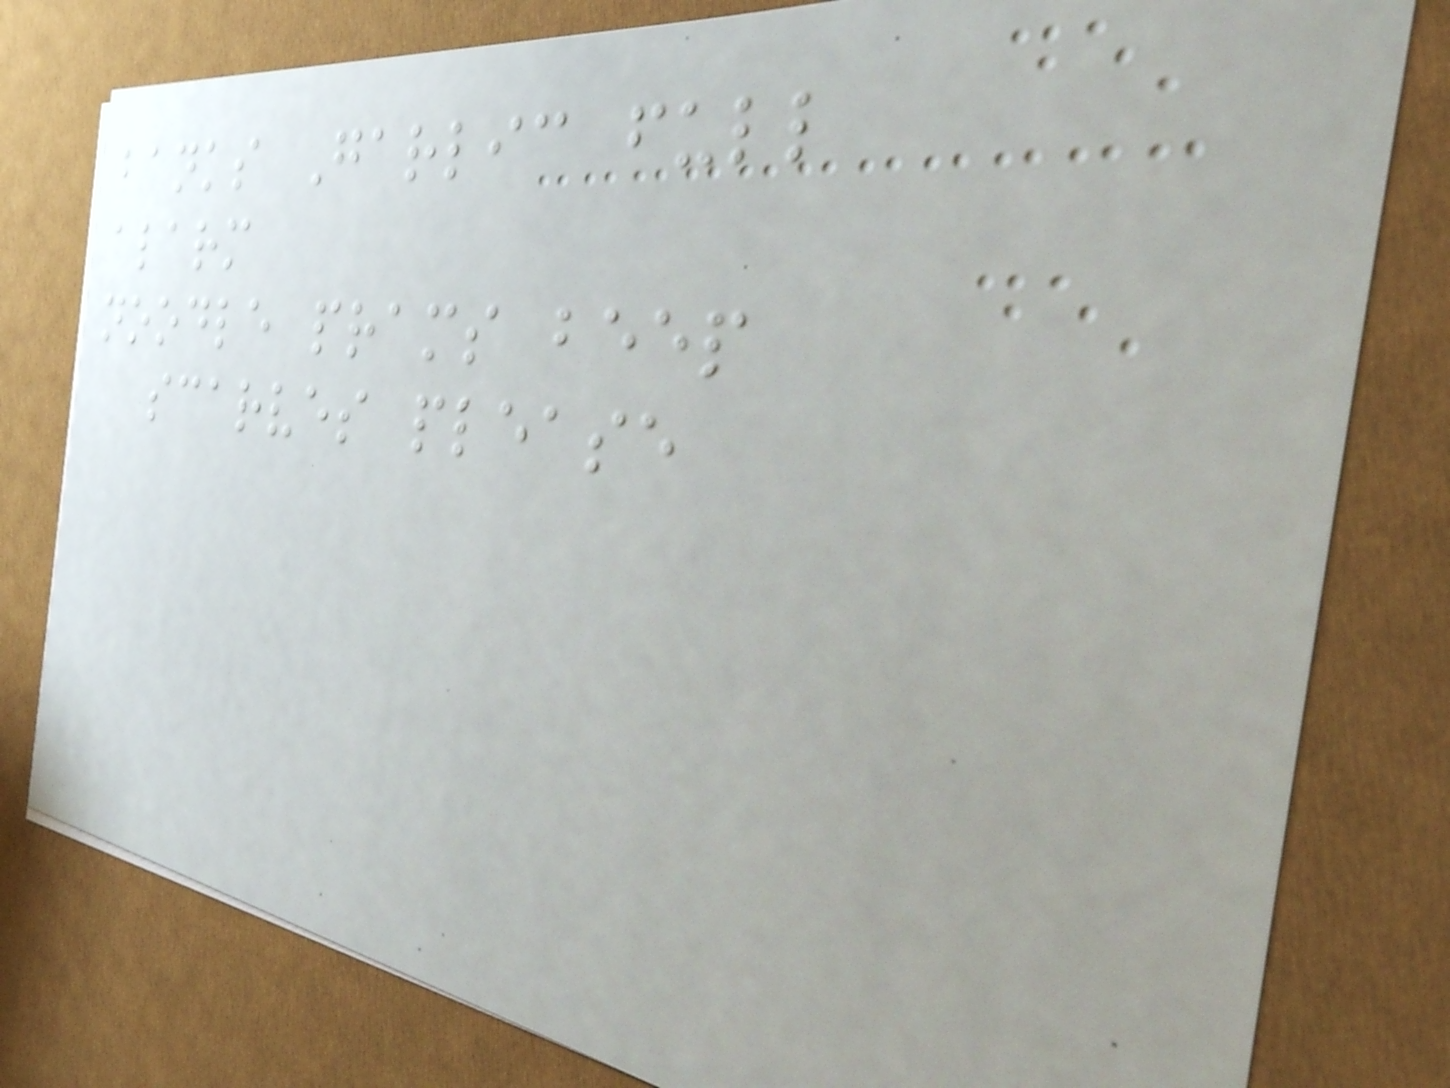banks Garlic full
alarm
noodle prams beep
scarves please
